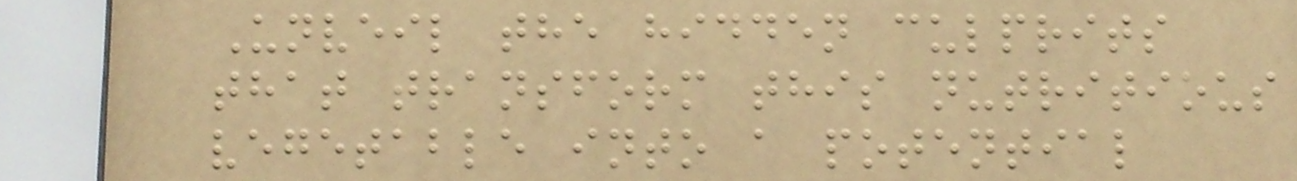Unveil the hidden culprits
that transform this nutritious
vegetable into a potential
